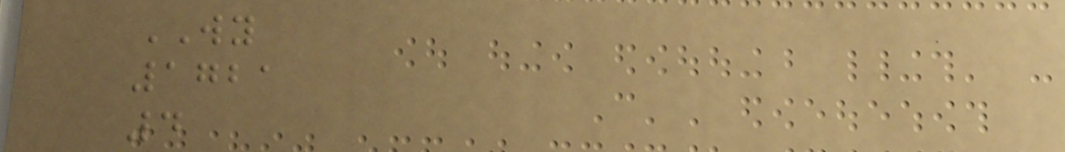WY
1721
4
